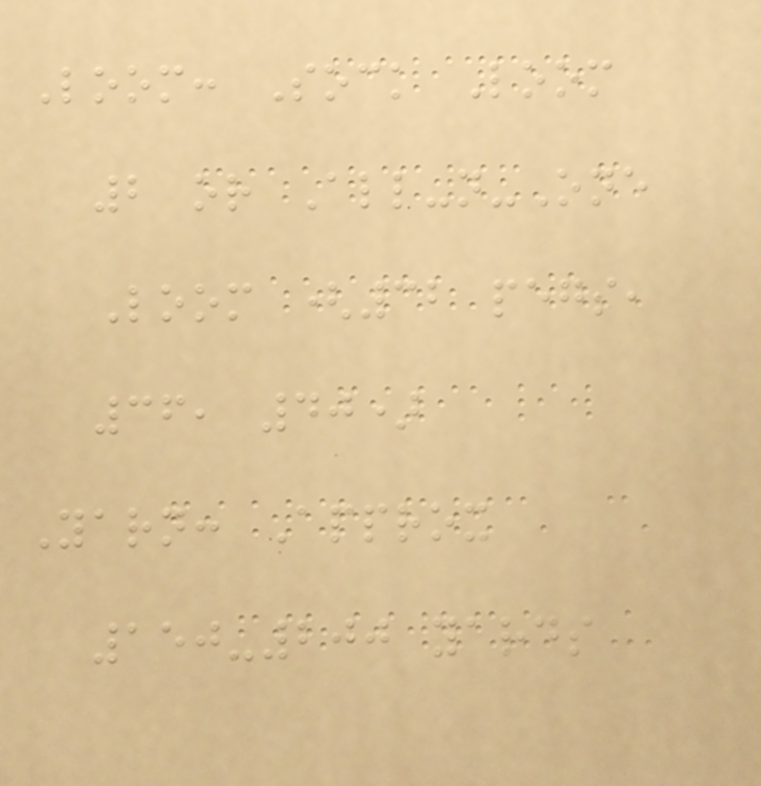Loom: Sock Loom
2 or All-n-One
Loom (32 pegs,
36, 40)
Yarn: Approx
150-200 yards
